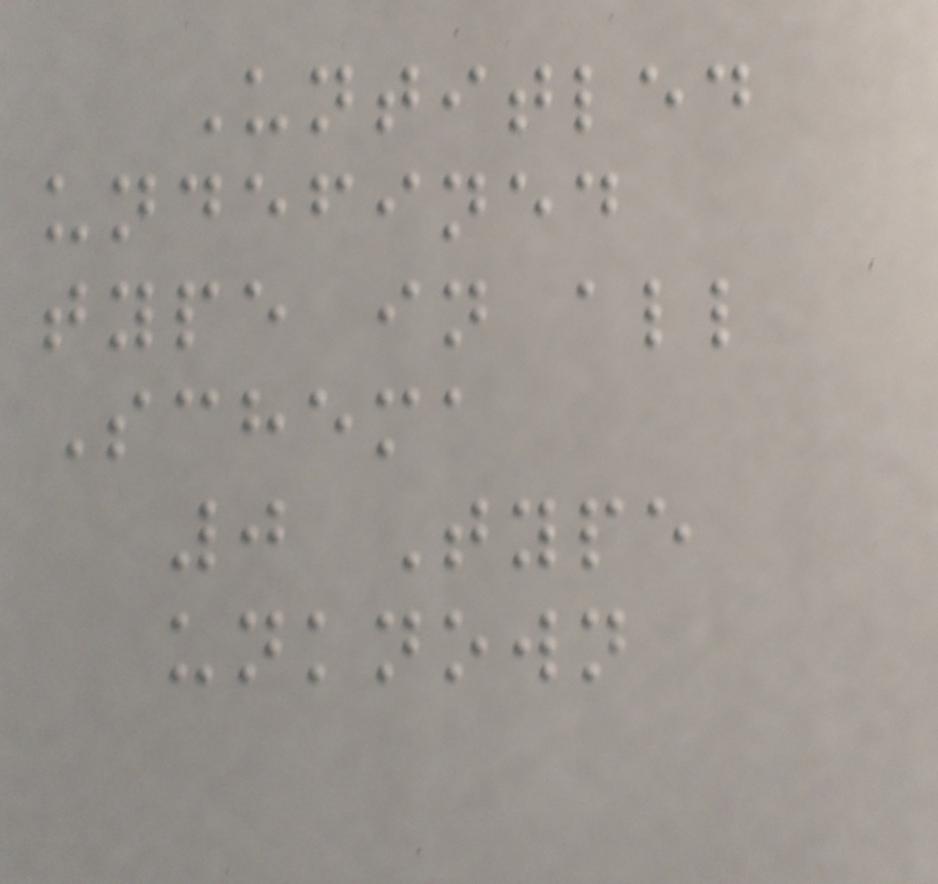Untitled
undefined
type in all
Schema
0 Type
unknown
